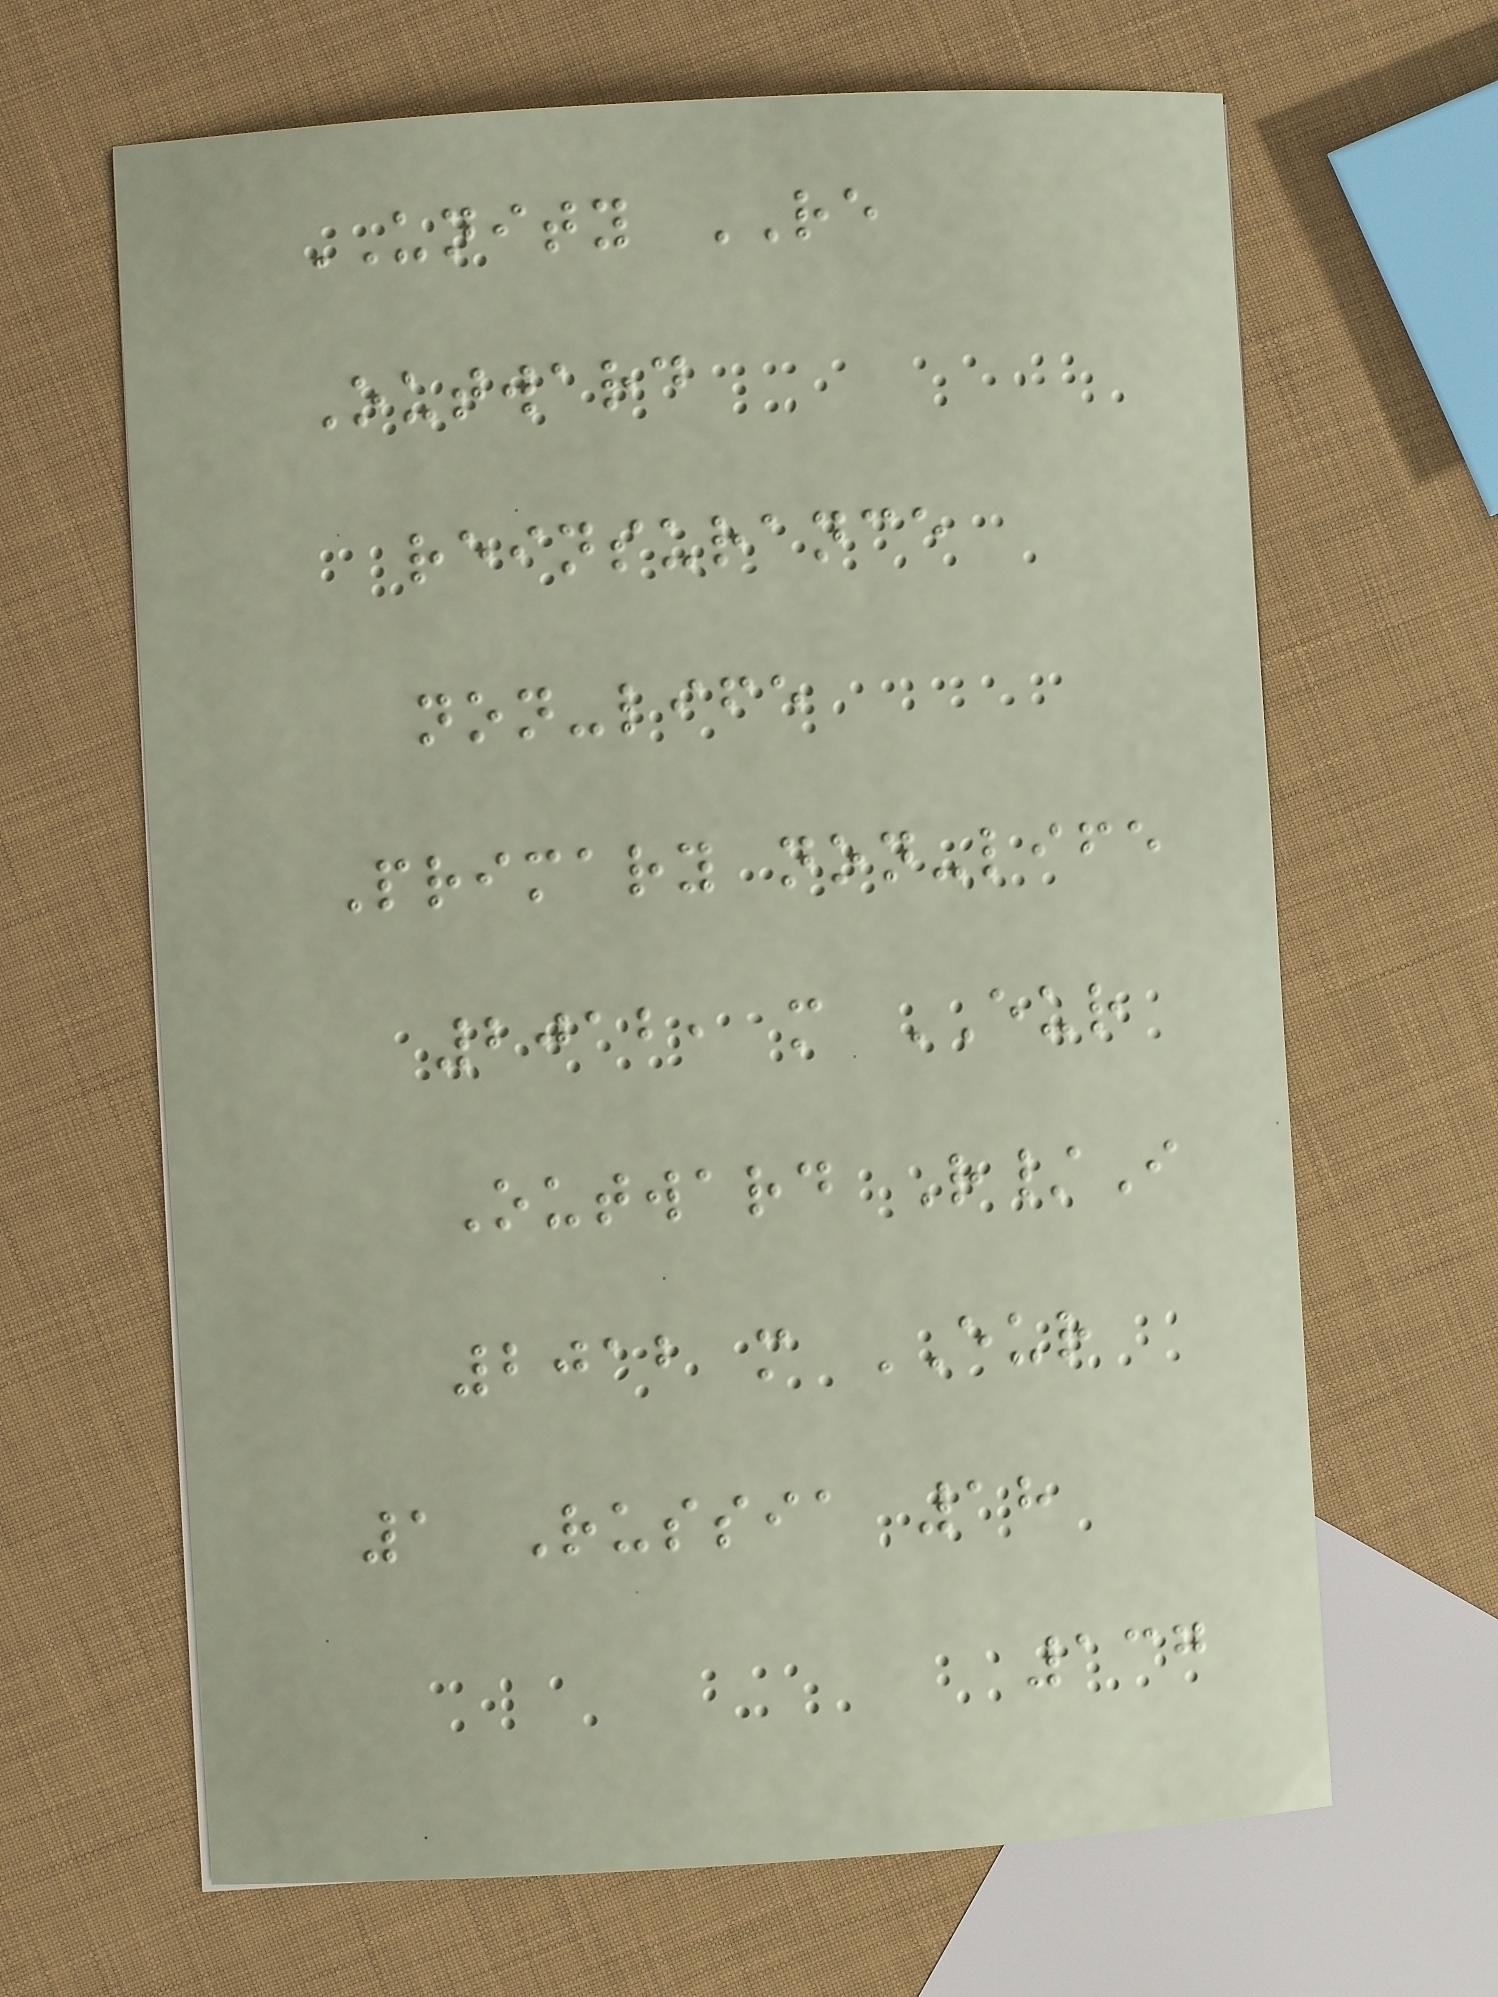UNITY RE
Outward
reinsurance
non-life
Primary non-life
2012, m EUR
Outward R/I
2012 m EUR
1 Russia 18
137
